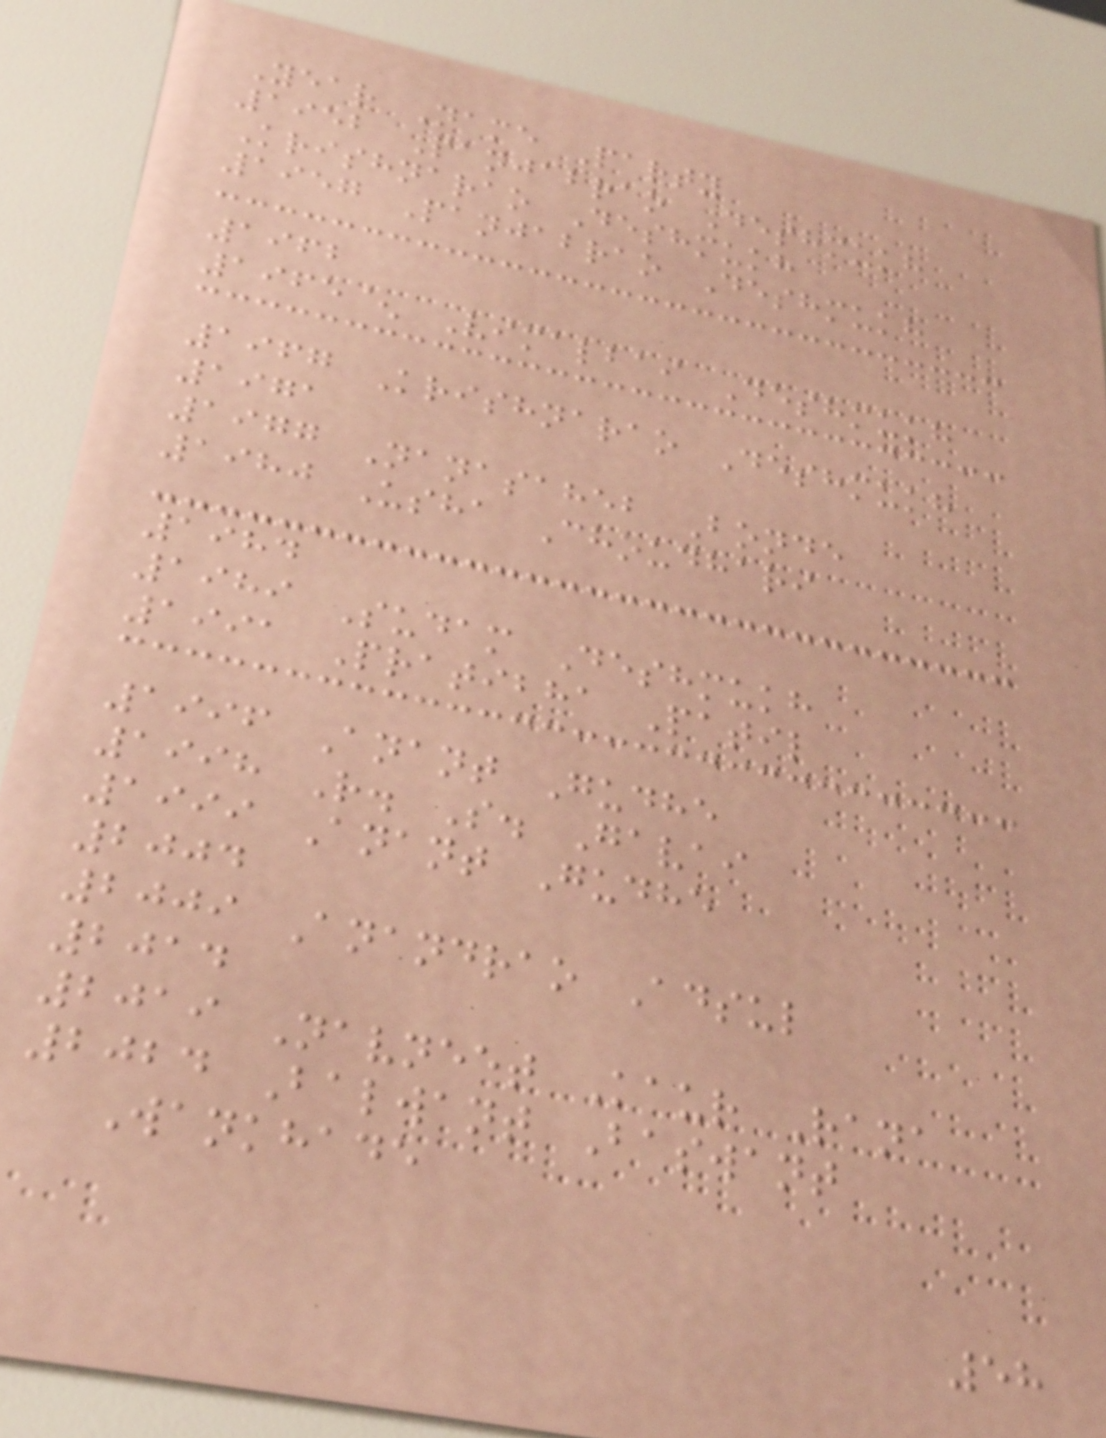Year Name Party
1952 Panjabrao Deshmukh
Krishnarao Deshmukh
1957 Panjabrao Deshmukh
1962
1965^ Vimalbai Deshmukh
1967 Krishnarao Deshmukh
1971
1977 Nanasaheb Bonde
1980 Usha Choudhari
1984
1989 Sudam Deshmukh
1991 Pratibha Patil
1996 Anant Gudhe
1998 R. S. Gavai
1999 Anant Gudhe
2004
2009 Anandrao Adsul
2014
2019 Navneet Kaur Rana
2024 Balwant Baswant
Wankhade
58
